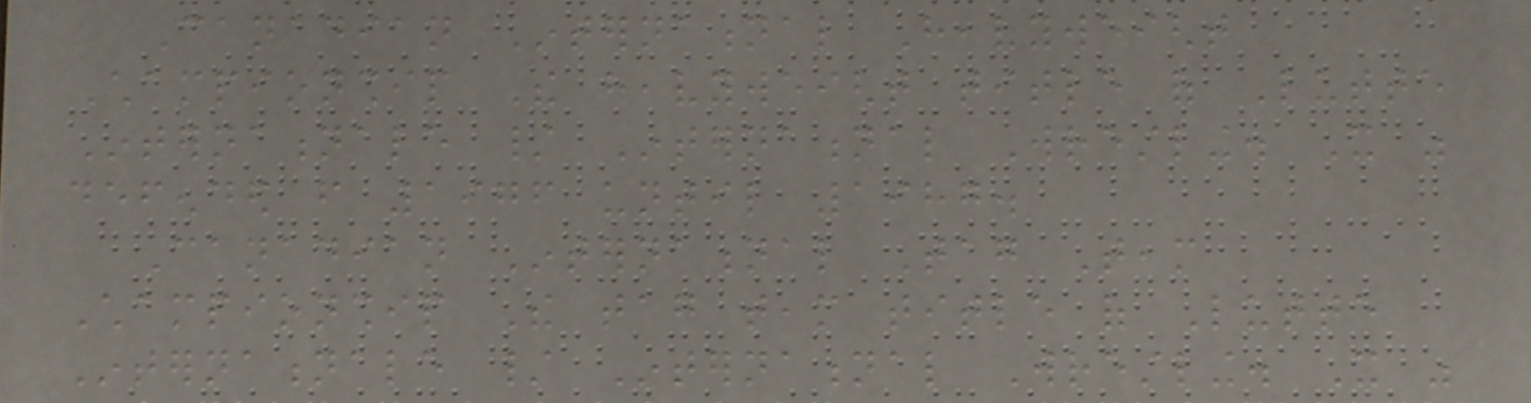Canadian International Heavyweight
Championship The heavyweight title of Lutte
Internationale / International Wrestling. It was
defended from 1976 until 1987.
Canadian International Tag Team
Championship The tag team title of Lutte
Internationale / International Wrestling. It was
